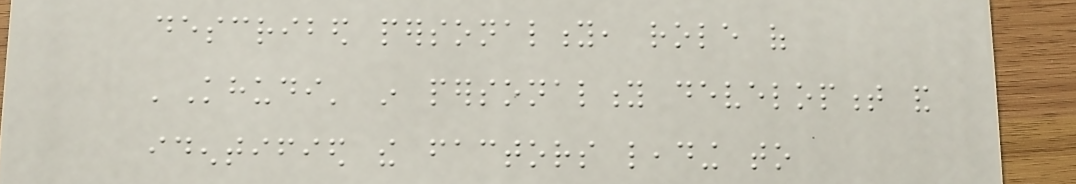described personality, role of
'Khudi' in personality development and
identified the factors leading to
